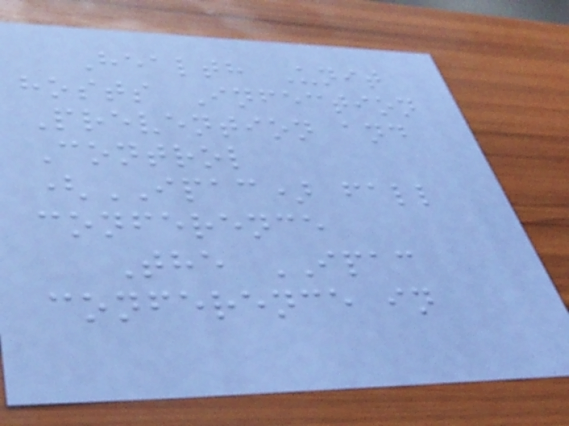Health Unit
hosts Infection
Prevention and
Control
(IPAC) fall
conference
The IPAC
conference in
